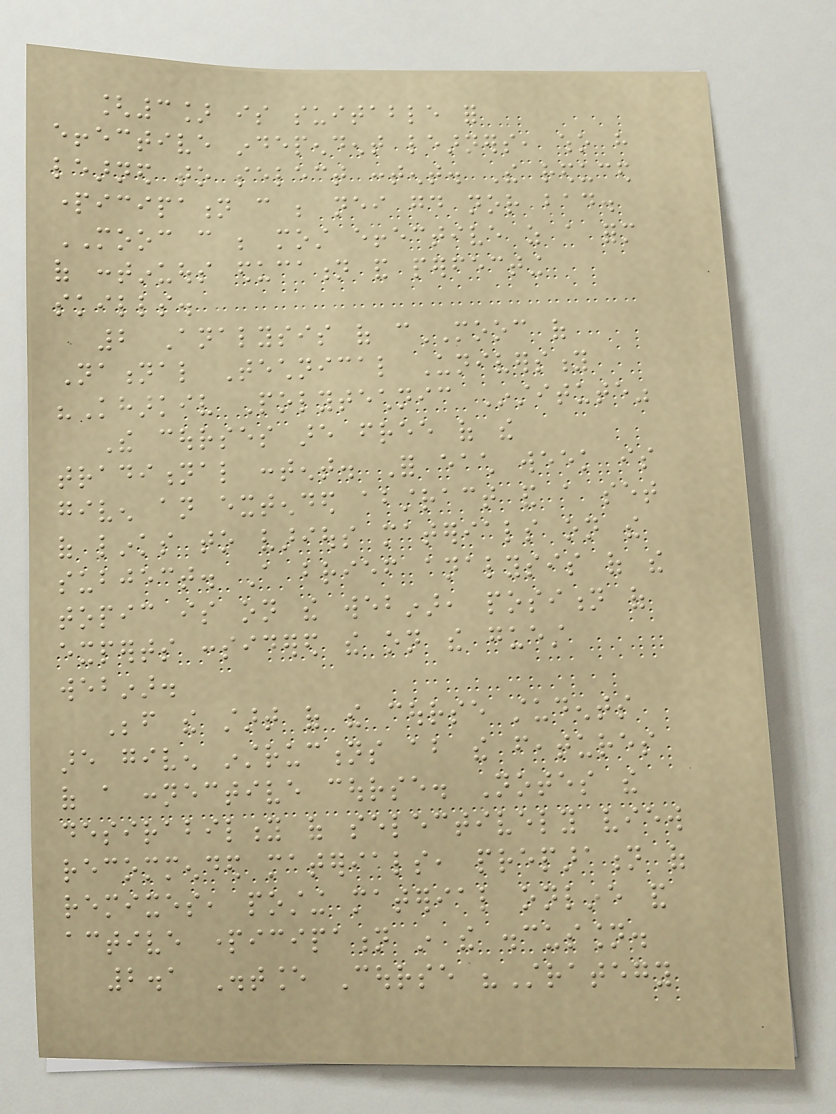[3] is suitable for
effective independent learners, who have
learned to select content. The reduced
participation can be neither good nor bad.
MOOC can be most effective as a form
of continuous education and perfecting
skills.
2 Analysis of cMOOC of
National Technical University
"Kharkiv Polytechnic Institute"
The courses are free of the
traditional content. For each week is
given an extended abstract and a set
of links to various materials on the
subject. A brief analysis of the
topic is on the webinar, position of
experts considered the on the guest
webinar.
Before the start of the course students
are given instructions about the features
of a connective course. Notes the
desirability of selectively view
recommended materials, preparation of
remixes, posting material online and
active participation in the discussion.
2.1 Distance Course "Strategy
